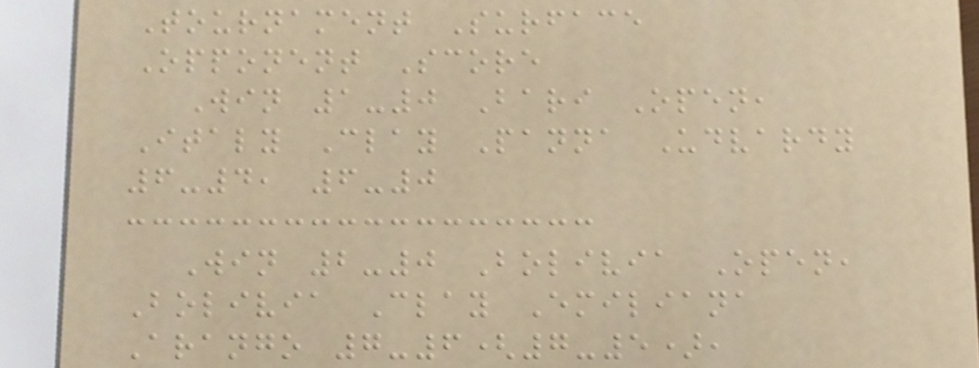Tournament Surface
Opponent Score
Win 1-0 Bari Open,
Italy Clay Panna Udvardy
6-4, 6-0
Win 2-0 Bolivia Open,
Bolivia Clay Emiliana
Arango 7-6(7-5),
